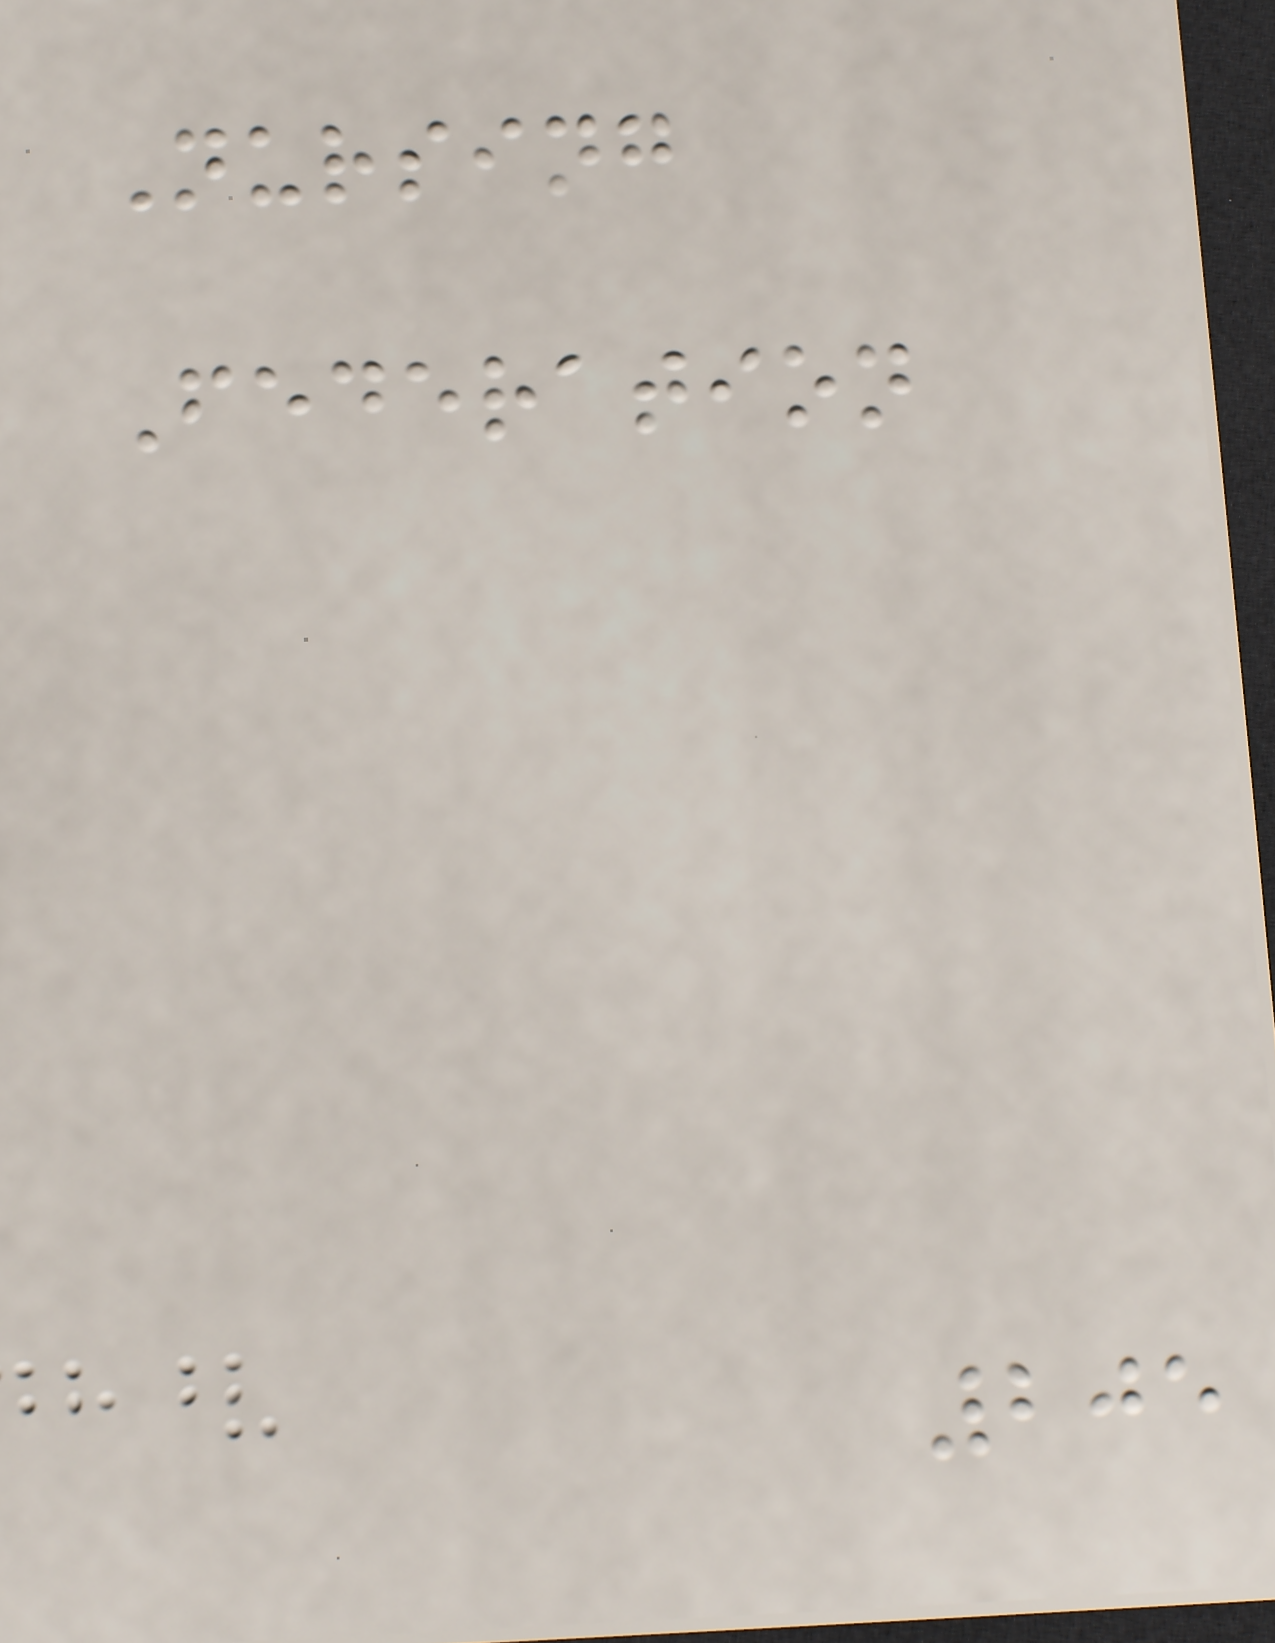Nursing
Federation
205
